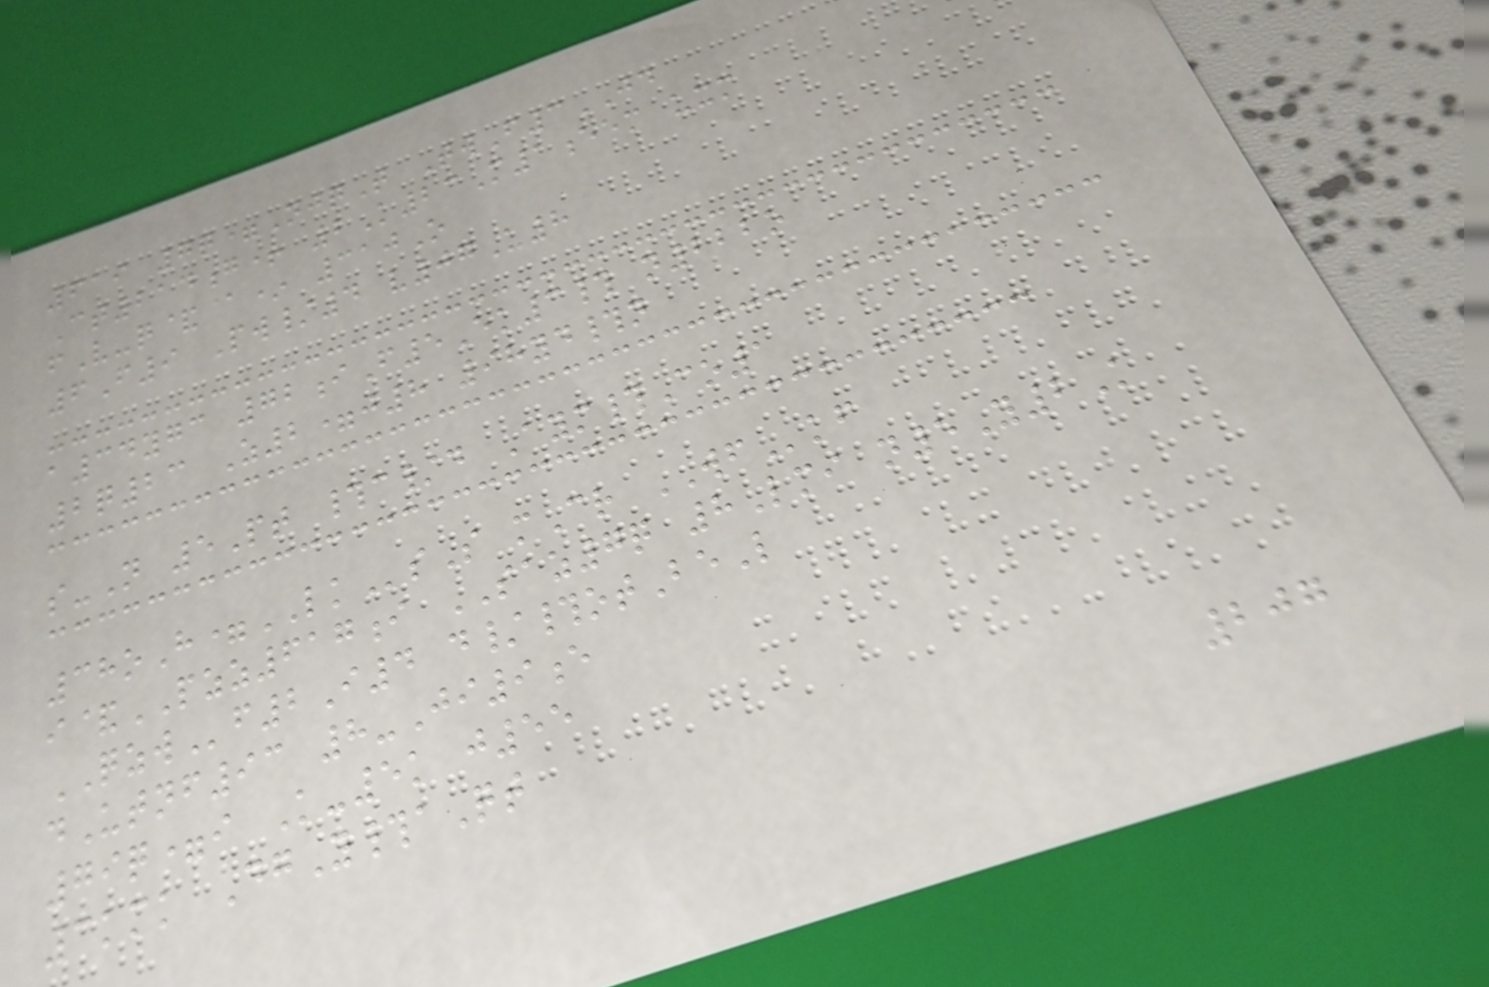619 7q=NjqT TwF3JD
Ct214g+ 2K23M1eem uxm
fV-q&@* 310O
6F9 Pw/4 v07U8
a34ygc 72iF5Ek3# n222o
2q23 Z2=j8 98yd#n
s-N 5Pt #c/d Aym#Co1
38oH=LKsS mCr WFkf
i&PZZ617i SAZ7q 8Lmi n5Y2K
QZWf2I4 d/#otBeL
dUtnf93 8-Ji9e
79q=i K-5k j55
3kmk DgY#aQt
207
